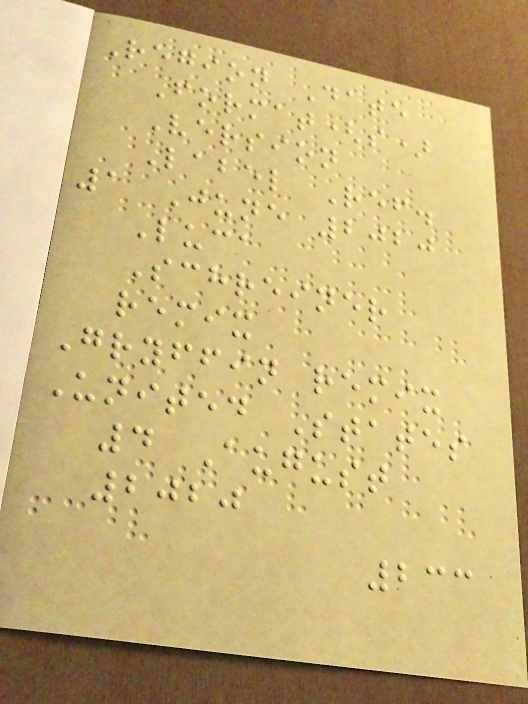Region Date
Format(s)
Version
Label Ref.
1 June 2020
Luca
Schreiner
remix
Gryffin remix
United States
4 August
2020
233
